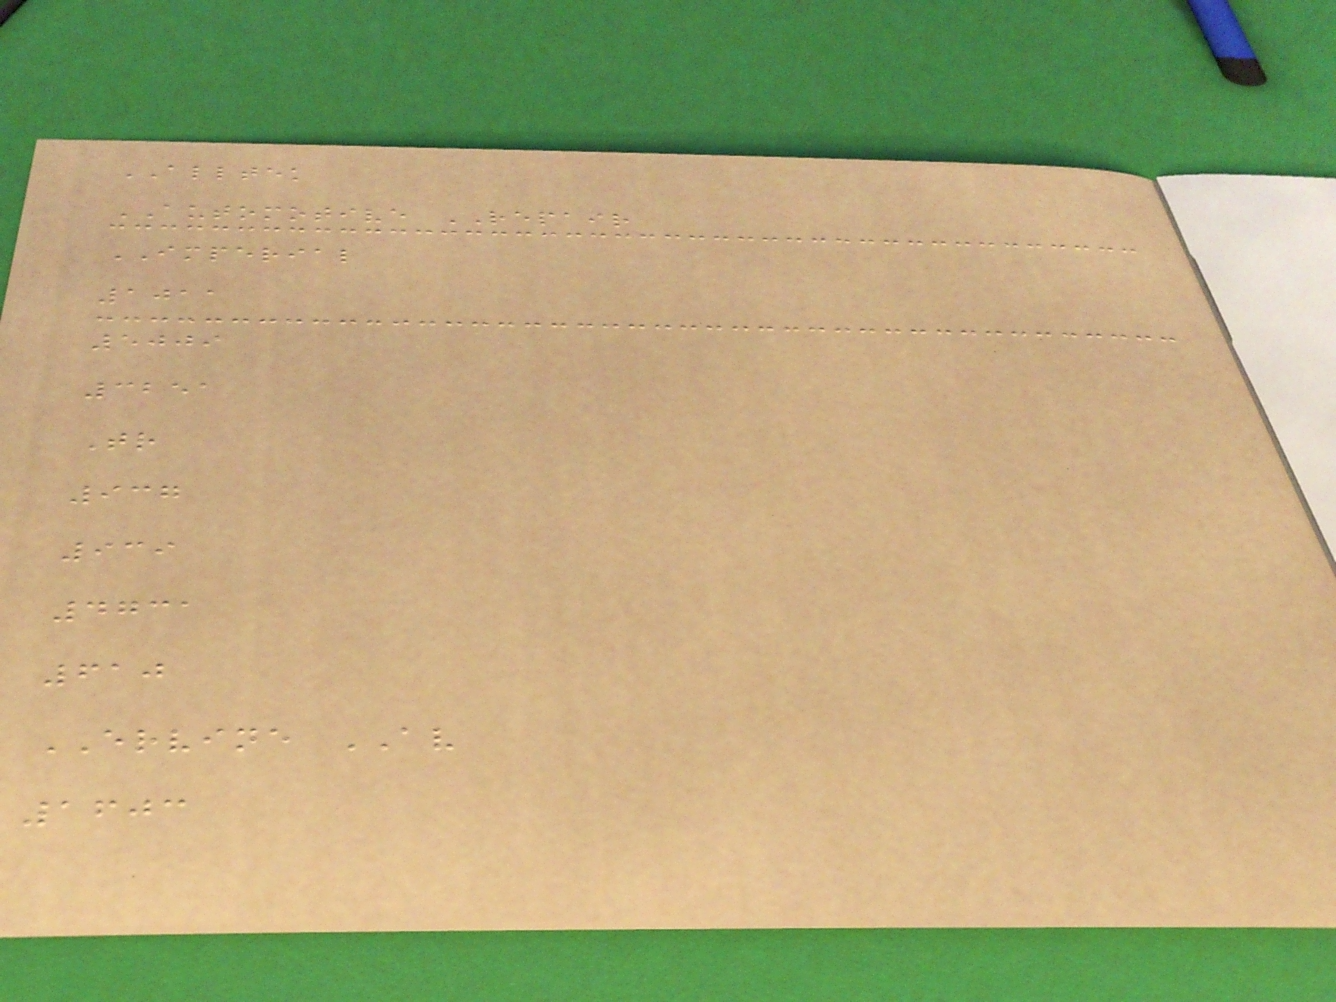ALLTEK
AUTOMOTIVE REPAIR
IMPERIAL
1011
5009
3251
Tr
937
939
4731
610
ERVINE AV
1603
